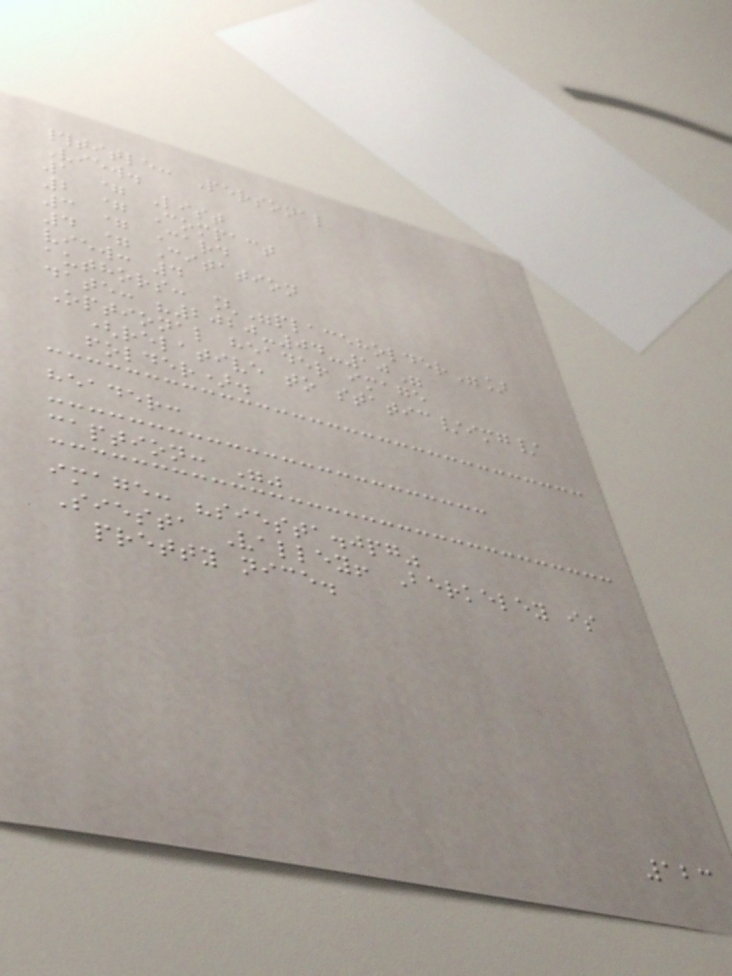#title: Personal
View.
1 = List
2 = Compact
3 = Card
4 = Citation
view: 4
authors: ["placeholder"]
date: "2020-04-10"
Optional header image
(relative to static/img/
folder).
header:
caption: ""
image: "siesta.jpg"
Siesta Valley! Berkeley is
pretty nice.
123
